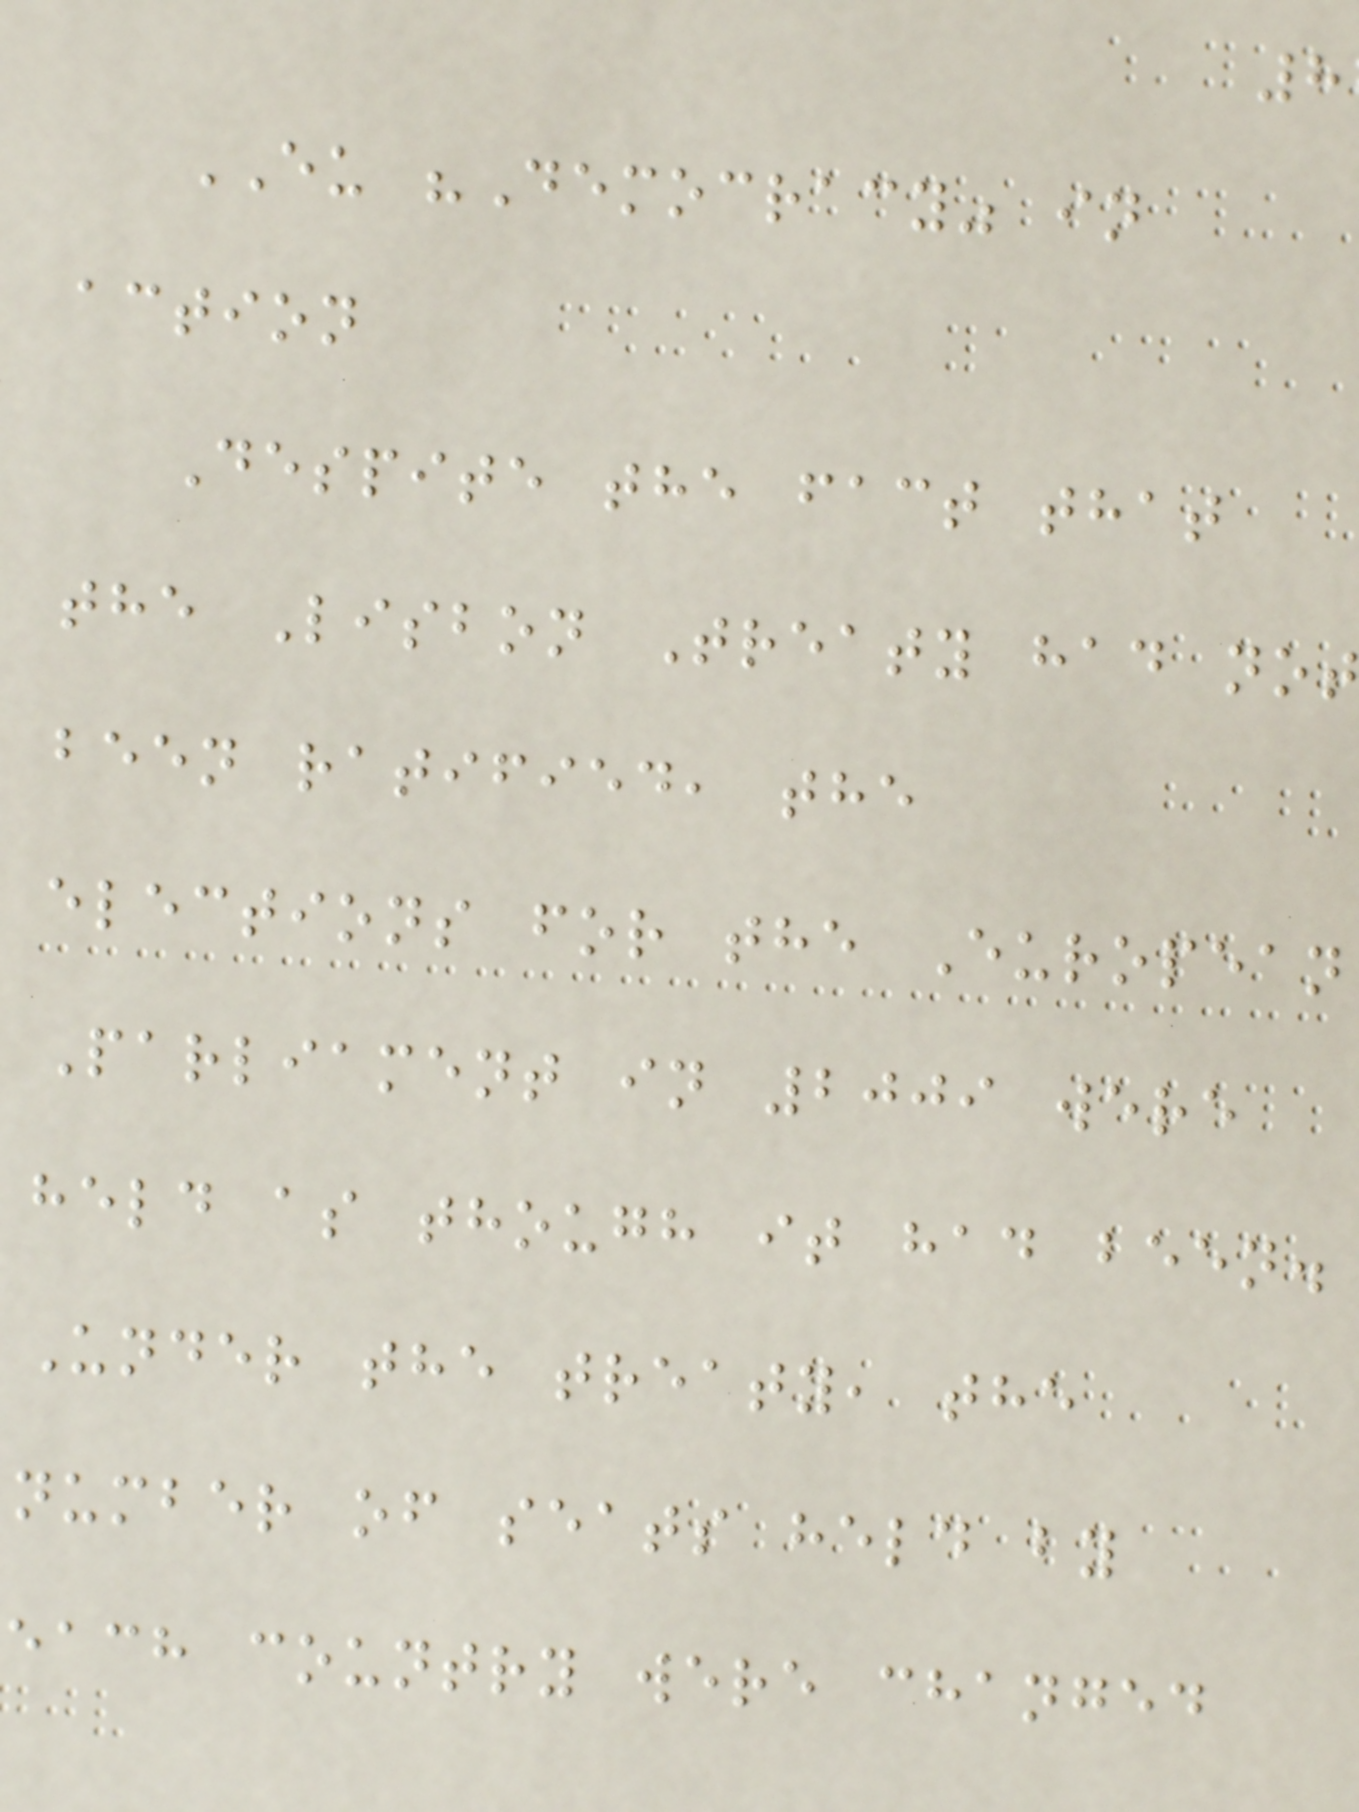EU "Democracy" in
action
Despite the fact that
the Lisbon Treaty had not
been ratified, the
elections for the European
Parliament in 2009 were
held as though it had been.
Under the treaty, the
number of seats held by
each country were changed
